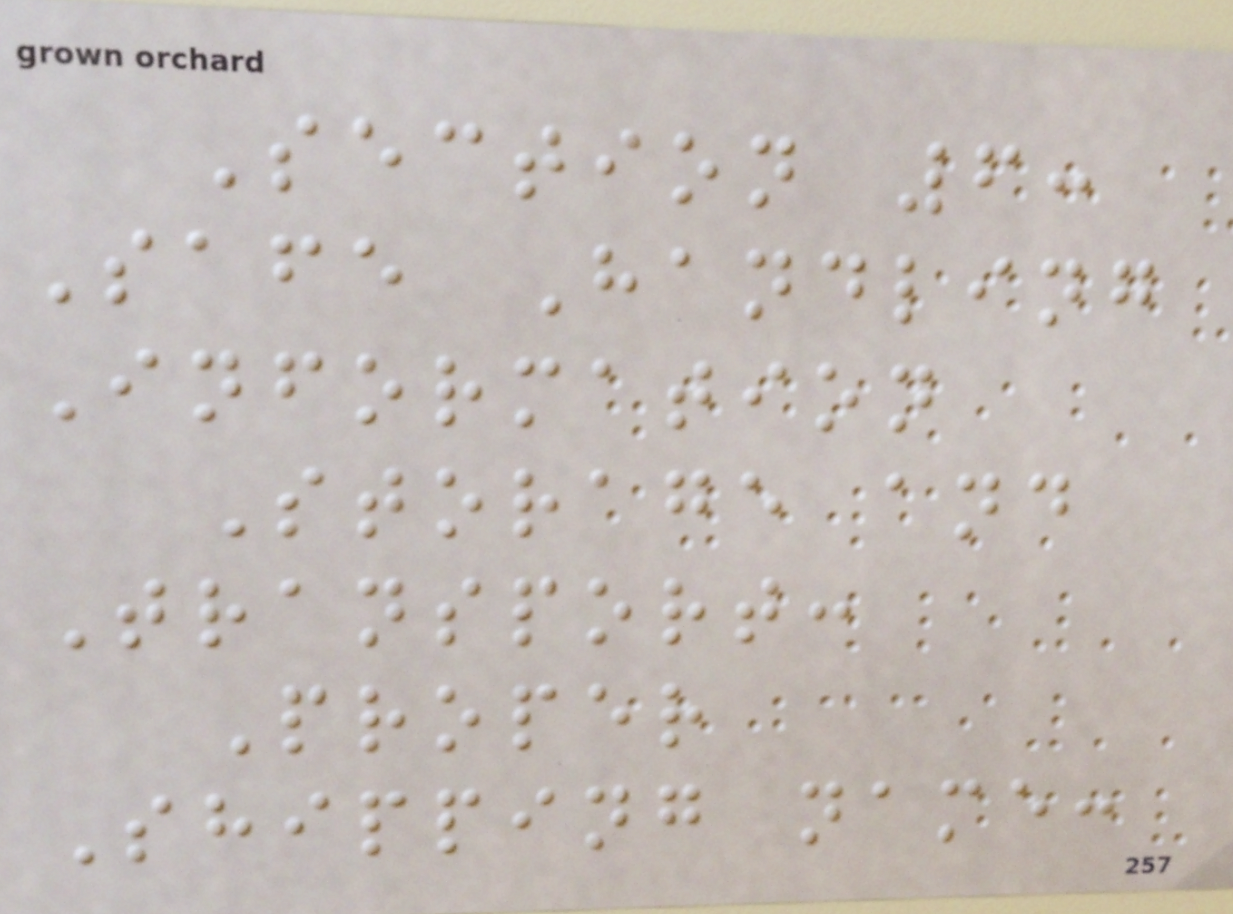Section 6:
Safe Handling
Information
Storage and
Transport:
Proper
Shipping name:
